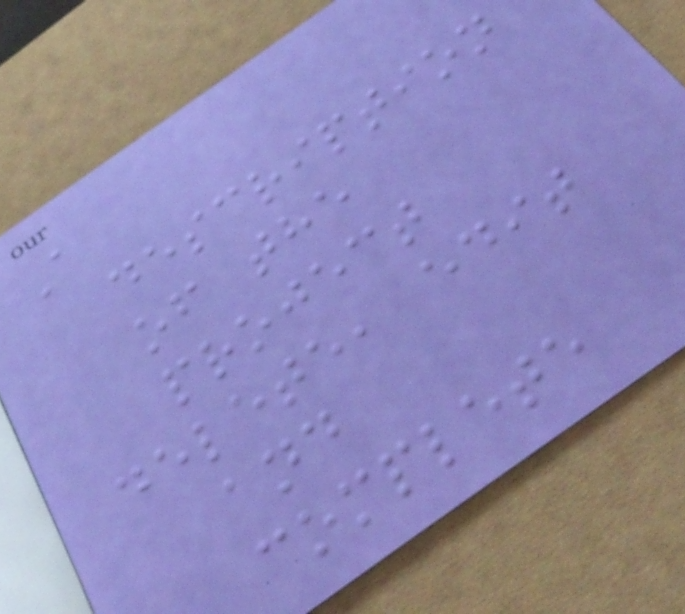A
description
of the
project
delete, edit
and
complete
